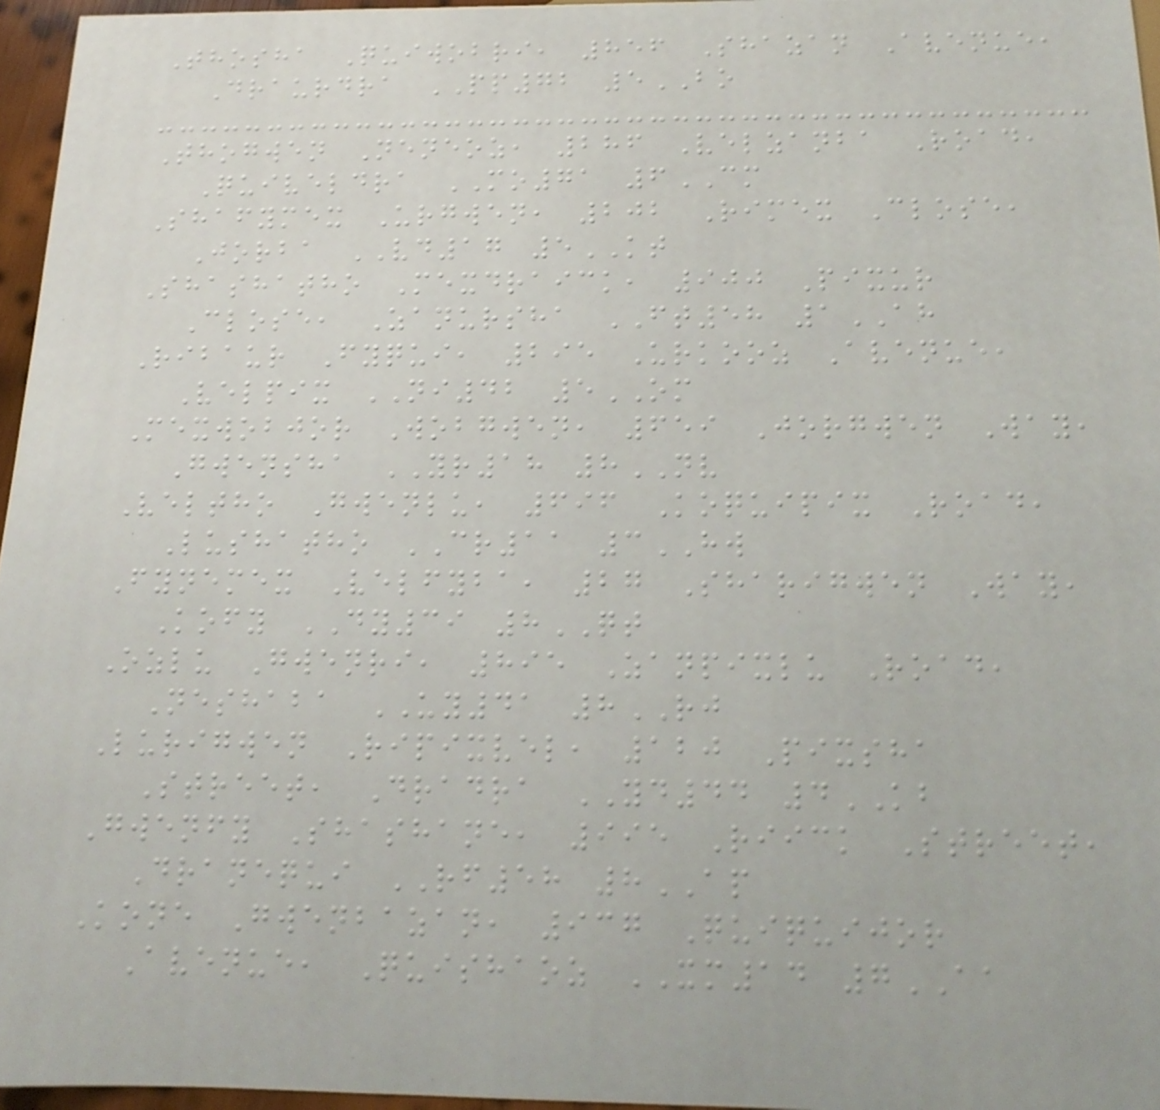Thosha Quiwobri, 856 Shazan Avenue,
Draurdra PP72 5BO
Thogwen Neneoz, 286 Velzanba Road,
Quiveldra MO71 6CM
Shafymex Urgwen, 202 Rimex Close,
Jorba VD17 5KT
Shashatho Mexdraick, 900 Pixur
Close, Zanursha FT58 1AH
Ribaur Fyqui, 295 Urkooz Avenue,
Velpix NI42 5OM
Mexwobjor Wobgwen, 659 Jorgwen Way,
Gwensha YR18 8NV
Veltho Gwenlu, 696 Koquipix Road,
Lushatho CR11 3HW
Fynemex Velfyba, 27 Sharigwen Way,
Kofy DY39 8QT
Ozlu Gwenri, 895 Zanpixlu Road,
Neshaba UY41 8RJ
Lurigwen Ripixvel, 120 Pixsha
Street, Dradra YD44 4KB
Gwenfy Shashane, 995 Riick Street,
Dranequi RF58 8AP
Kone Gwenbazan, 937 Quiquijor
Avenue, Quishaoz XM14 7AA
